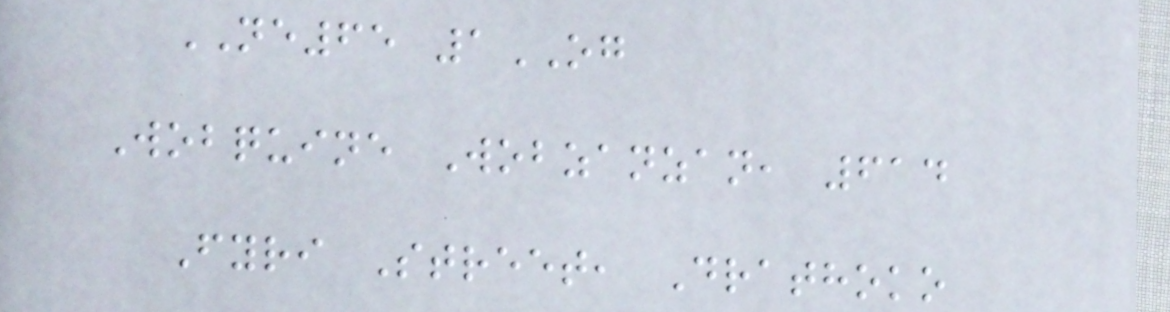NE65 1OG
Wobquine Wobzanzan, 614
Fyri Street, Drathoko
